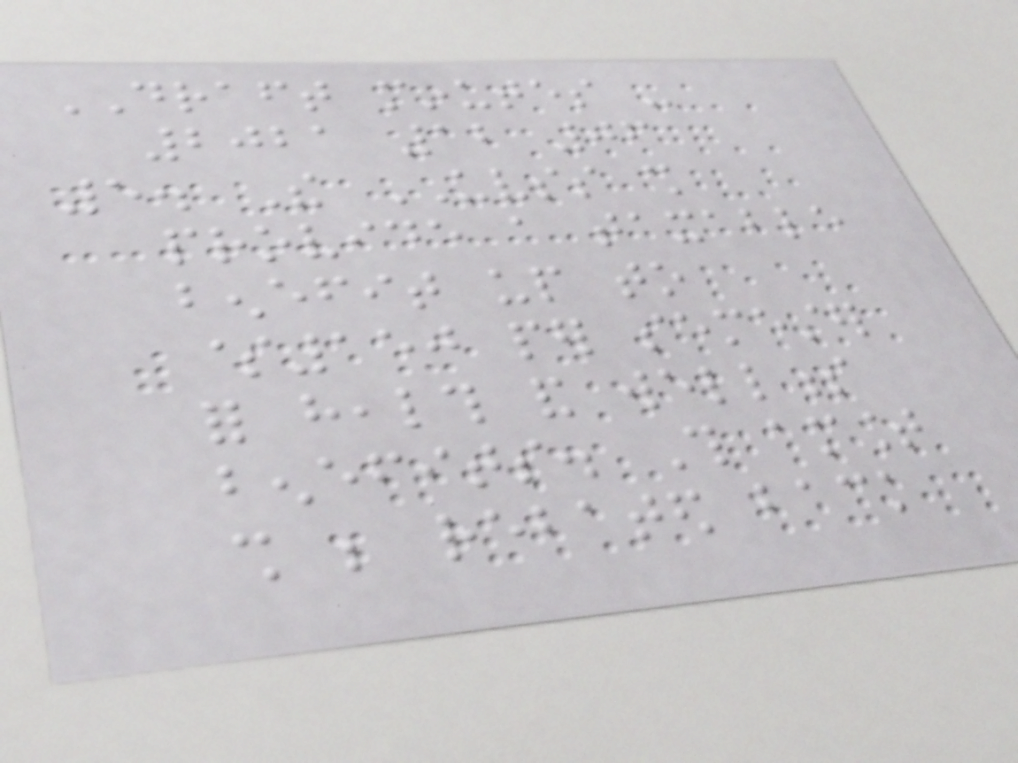DRAFT minutes -
2021 12 06
5. The UVSS shall
provide a taxable
benefit up to
$150 per semester
for health and wellness
benefits. This amount
shall be rebated back
